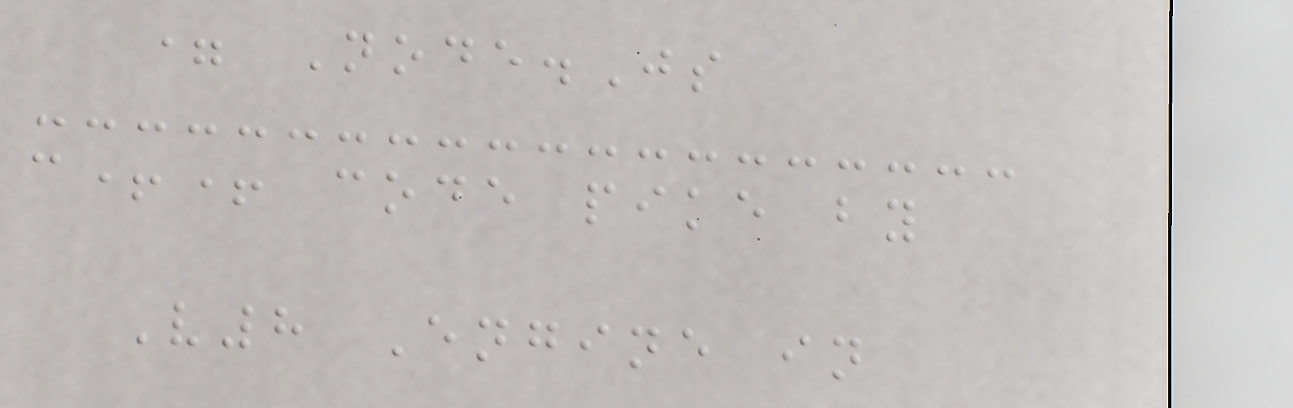= Node.Js
c++ code pike by
V8 Engine in
